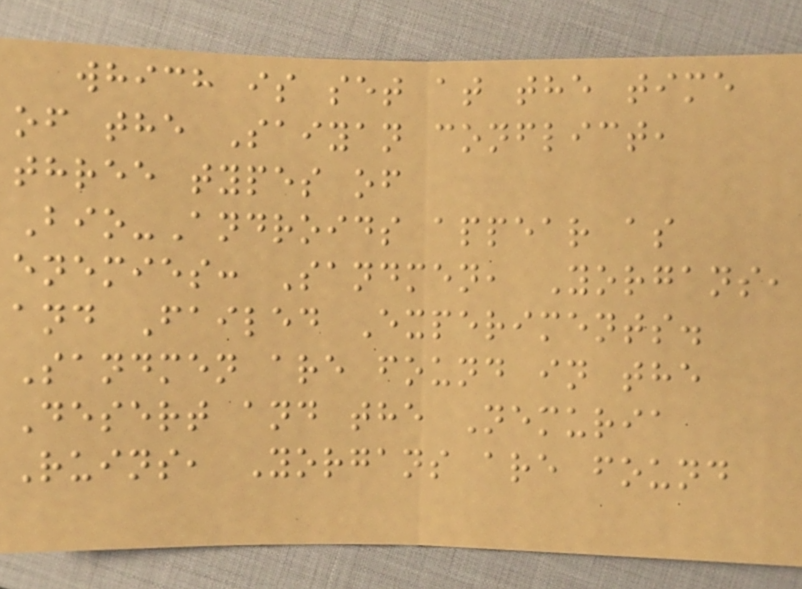which is set at the time
of the Saiyan conflict,
three types of
Bio-Androids appear as
enemies: Sandmen, Yorgans,
and Failed Experiments.
Sandmen are found in the
Desert and the Nemuria
Ruins, Yorgans are found
